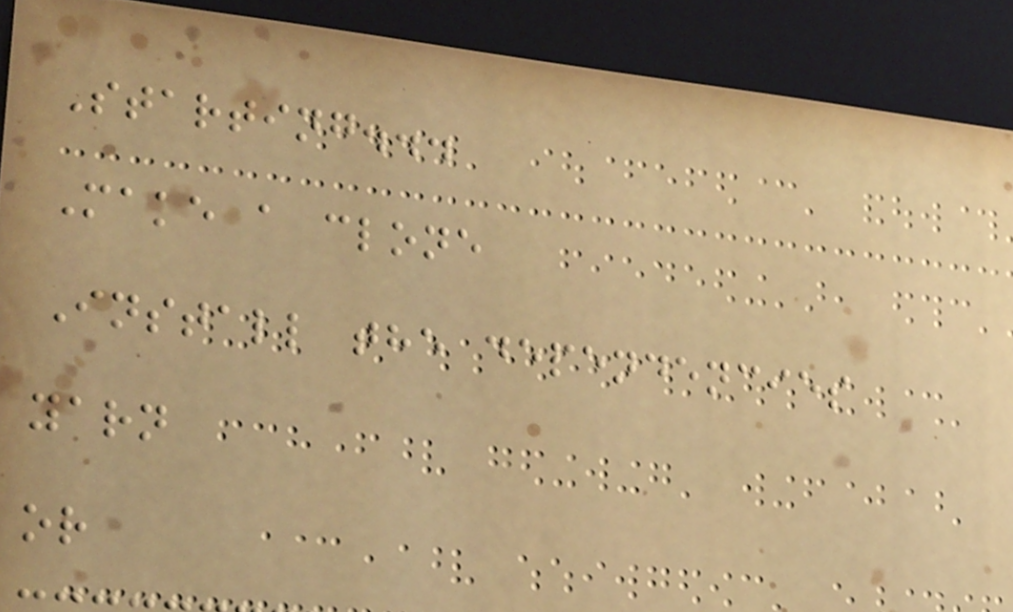Starting...
Make a clone
Install the dependencies
yarn
or
